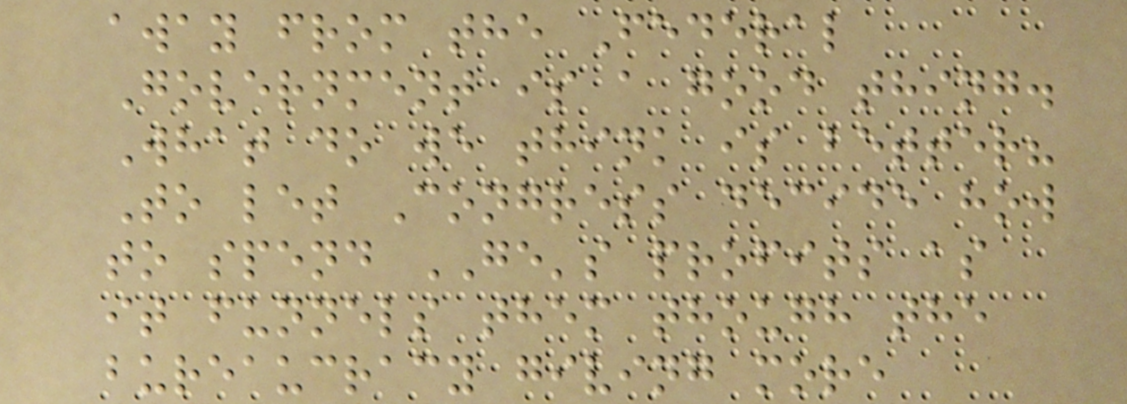away from the Federal
Government is a good thing.
What do we think is better?
To let Congress decide how
to spend GE's profits as
it funnels them though the
bureaucracy giving more
